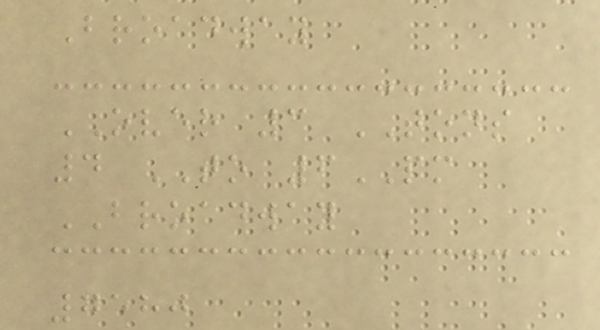Broadway
OVER 3 TONS
4 TO 6PM
BROADWAY
7580
